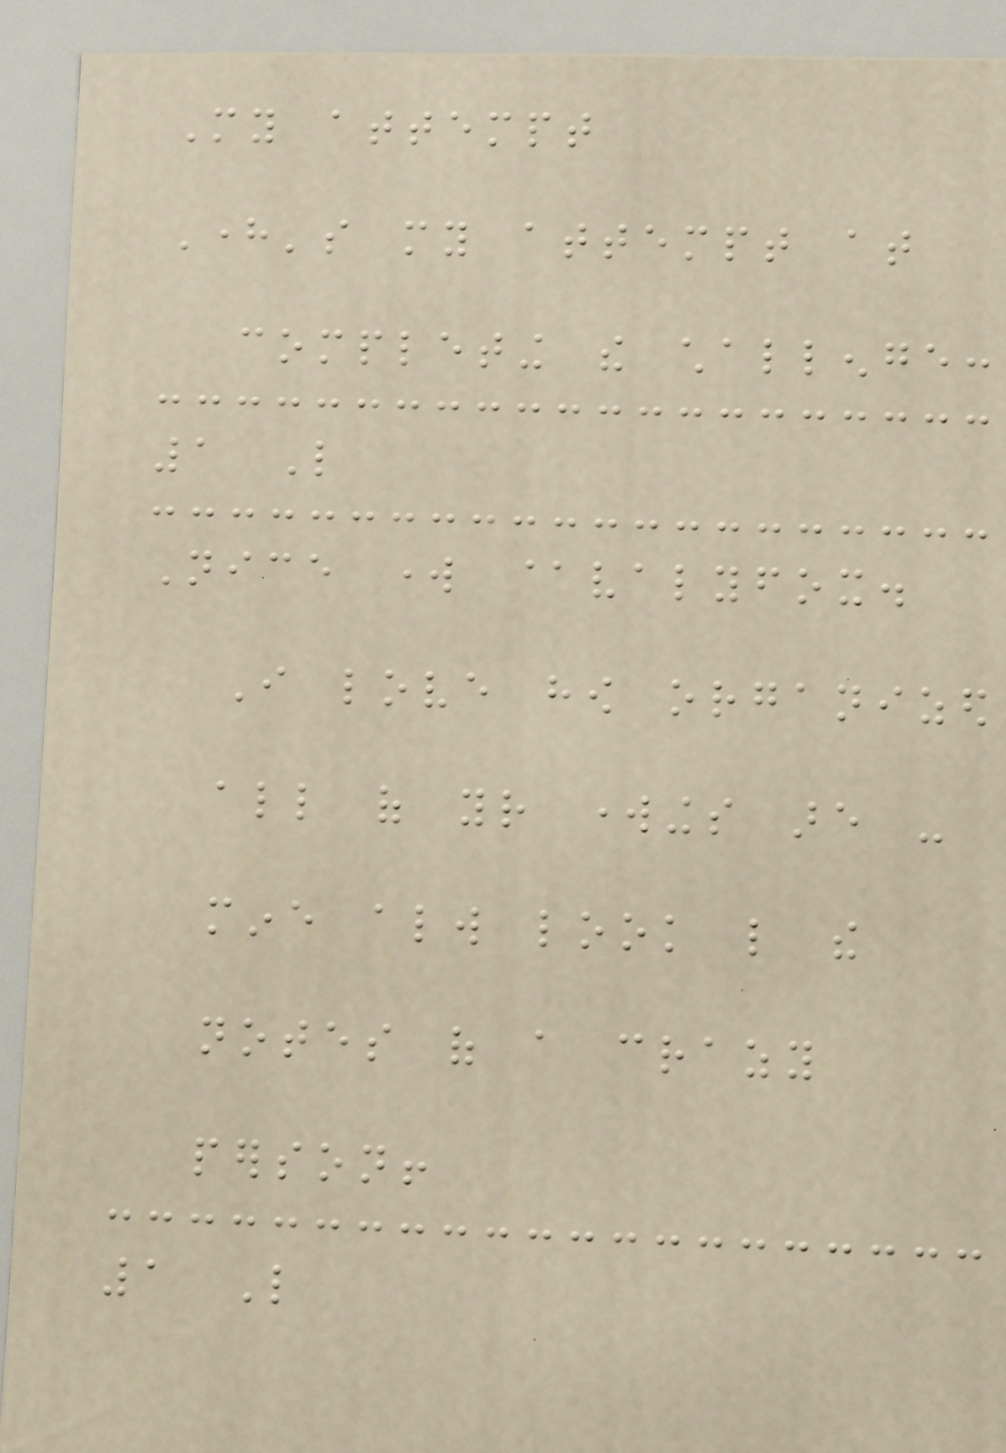My attempt
Here's my attempt at
completing the challenge:
1 Like
Nice work @valyfox.
I love how organized
all of your workings are -
mine always look like the
notes of a crazy
person!
1 Like
